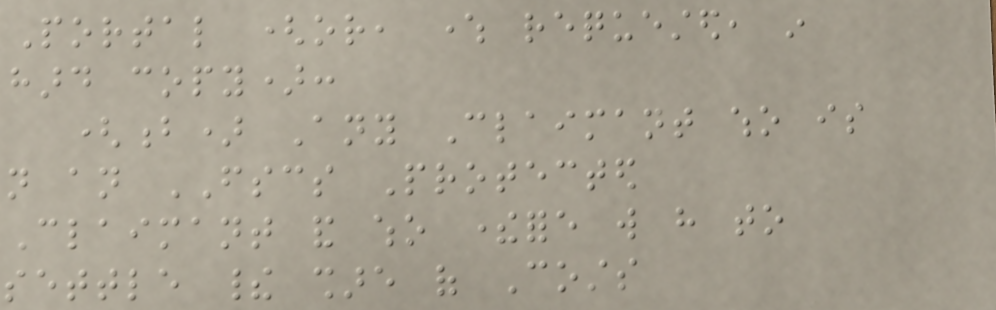Portal (or, where requested, in
hard copy):
(b) Any Claimant who is
not an FSCS Protected
Claimant and who therefore will have to
settle their share of Costs
